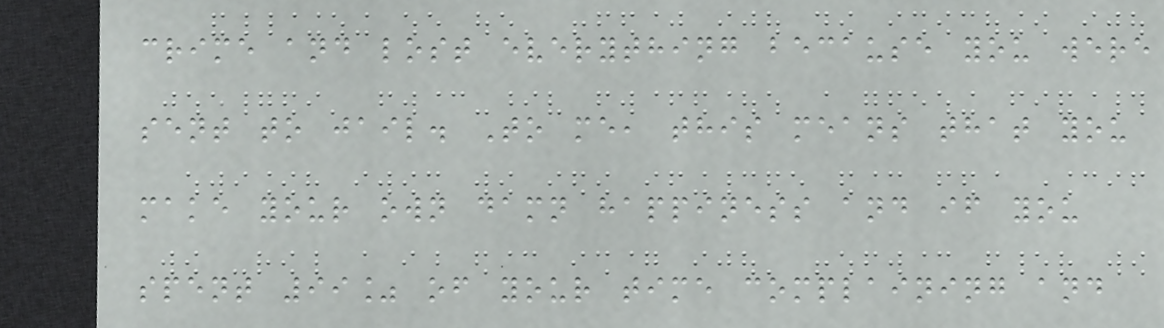crime and lost everything because you were
sent to jail. To me, this means that you
make your own damn happiness and if you
spent 99% of your time complaining and
